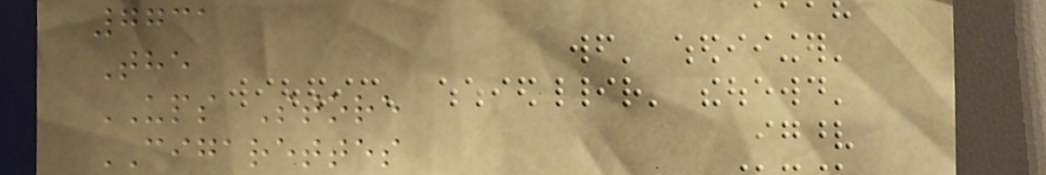7731
The
UPS Store
CIGARETTES
